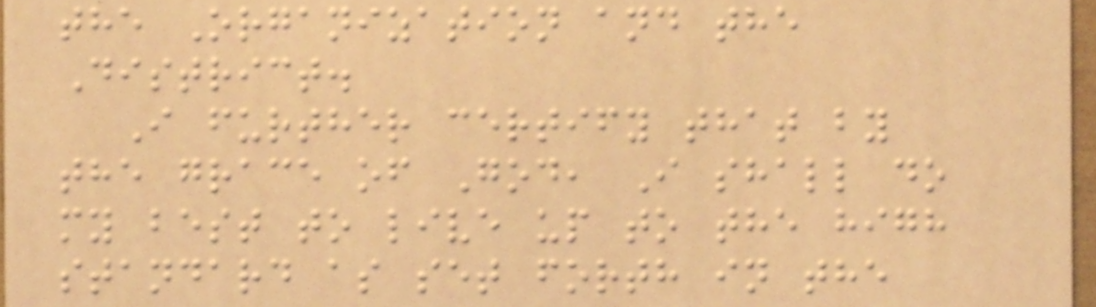the Organization and the
District.
I further certify that by
the grace of God, I shall do
my best to live up to the high
standard as set forth in the
